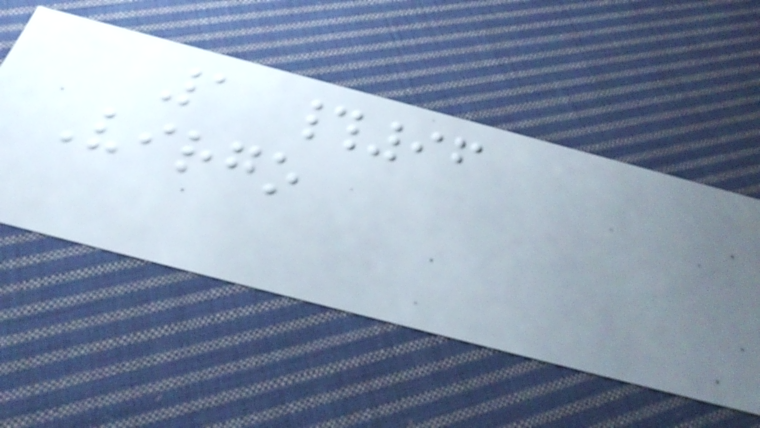1 #96
Virgo
